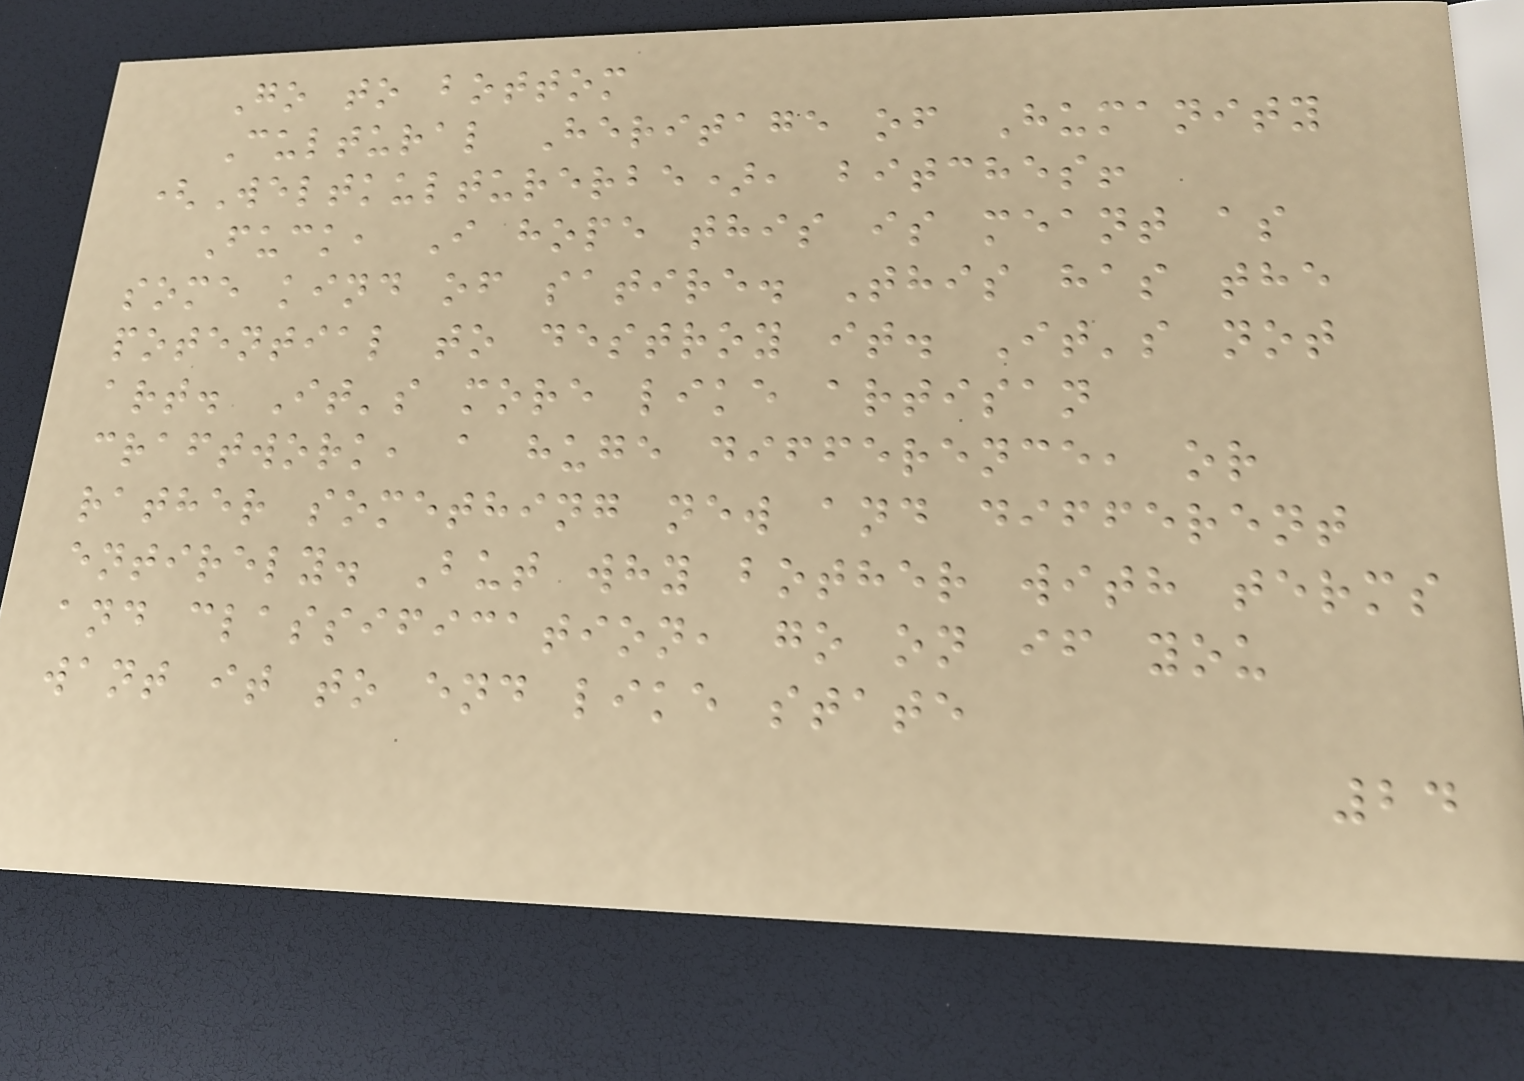Go to bottom
Cultural Heritage of Humanity
(Weltkulturerbe), bitches!
Fuck, I hope this is meant as
some kind of satire. This has the
potential to destroy it. It's not
art. It's more like artisan
craftwork, a huge difference, or
rather something new and different
entirely. But why bother with terms
and classification, go on if you
want it to end like state
24
